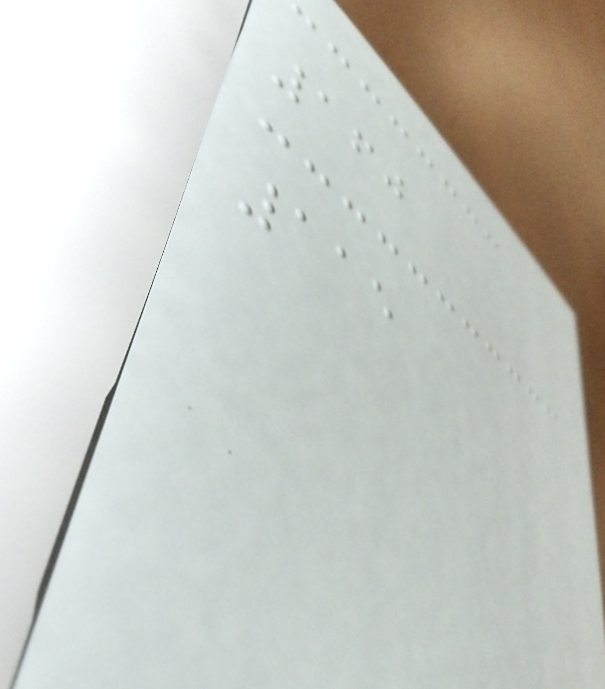160
115
